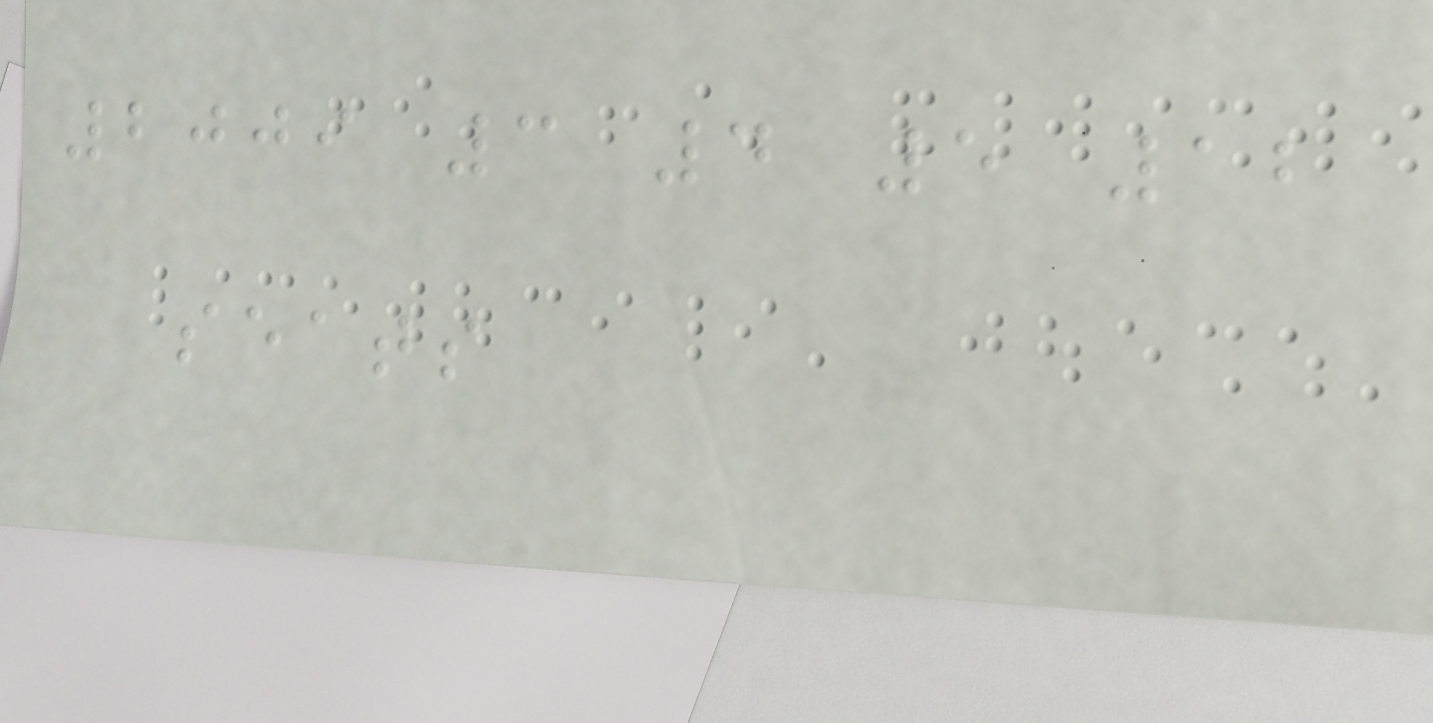2009 3 4 5 12
seats
